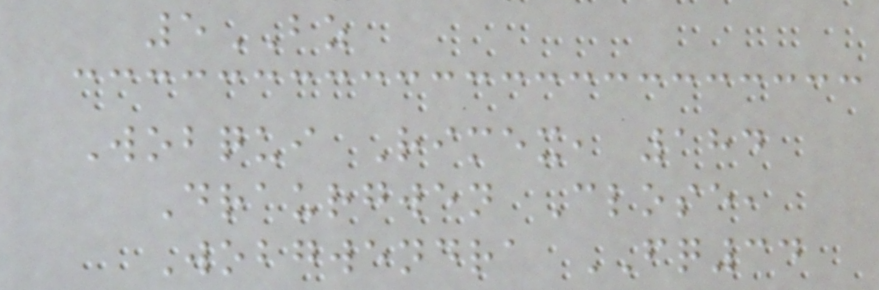5BZ
Wobqui Rimex, 184
Draurgwen Close,
Wobgwendra FQ34
